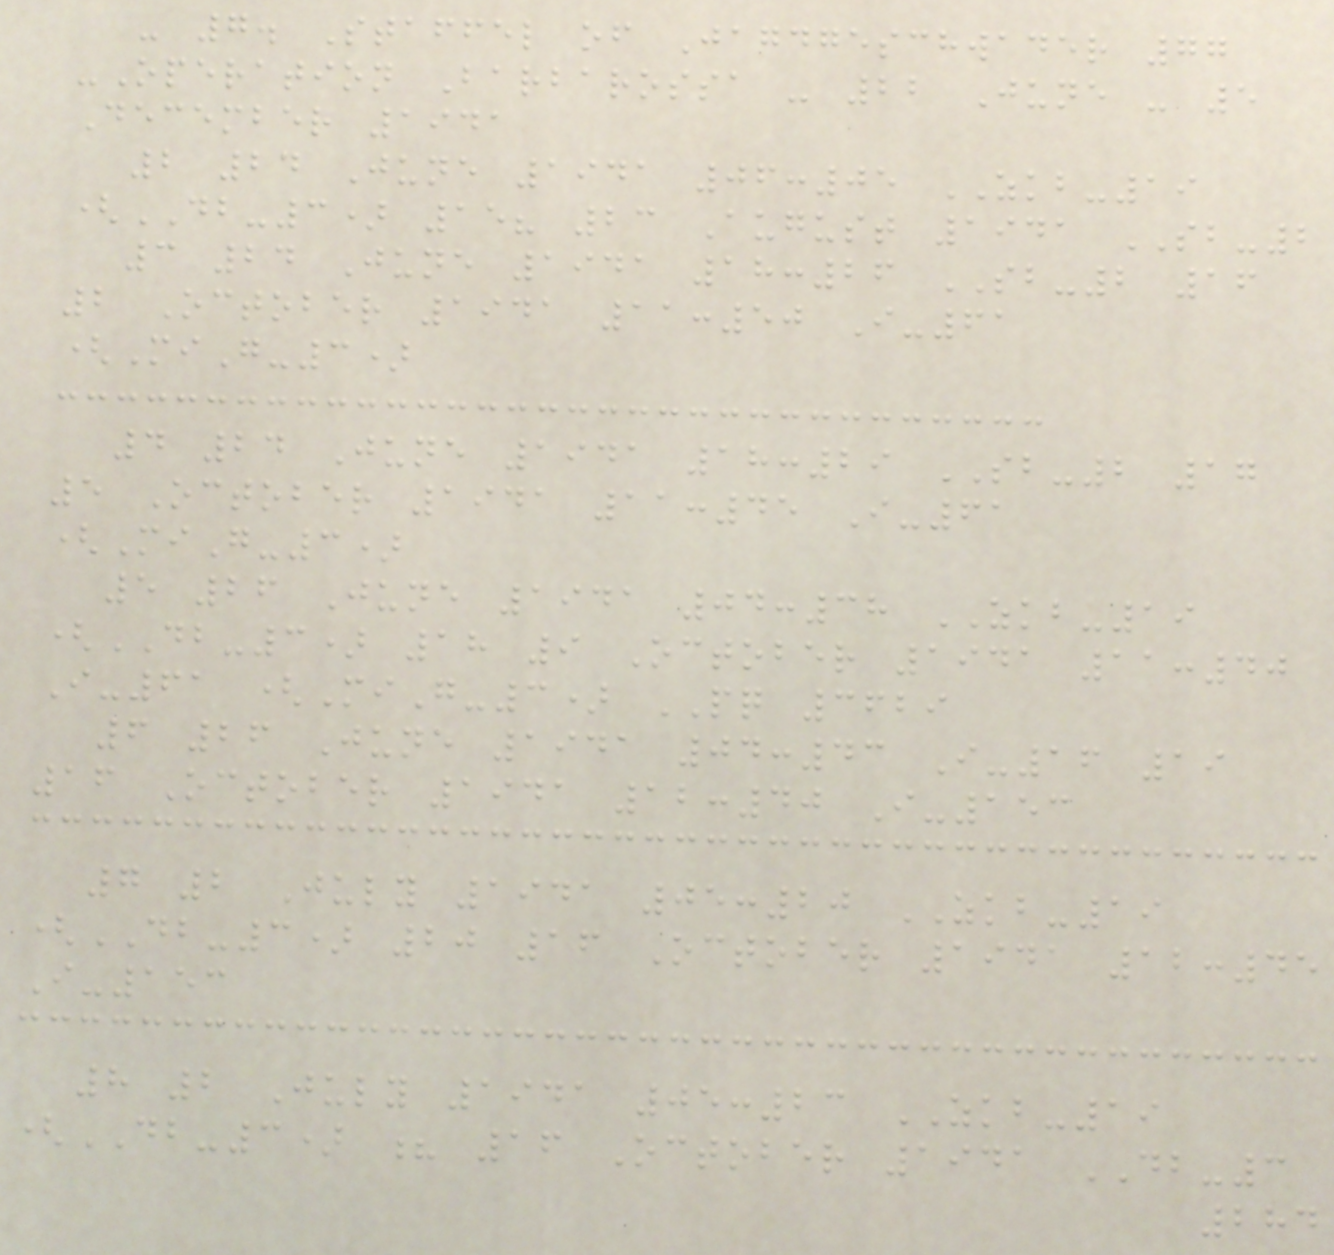- 7. Staffel of Jagdgeschwader 77
-Operation Barbarossa - 22 June - 5
December 1941
2 24 June 1941 06:05 ZKB-19
(DB-3) 15? 23 August 1941 SB-2
3 24 June 1941 18:26 SB-2 16
2 October 1941 11:50 I-61
(MiG-3)
4 24 June 1941 18:29 SB-2 17
5 October 1941 11:45 I-61
(MiG-3)
5 26 June 1941 04:38 ZKB-19
(DB-3) 18 9 October 1941 11:40
I-61 (MiG-3) PQ 3629
6 26 June 1941 04:43 I-16 19
16 October 1941 12:40 I-153
7 2 July 1941 05:20 ZKB-19
(DB-3) 20 16 October 1941 12:45
I-153
8 2 July 1941 05:23 ZKB-19
(DB-3) ? 16 October 1941 DB-3
284
